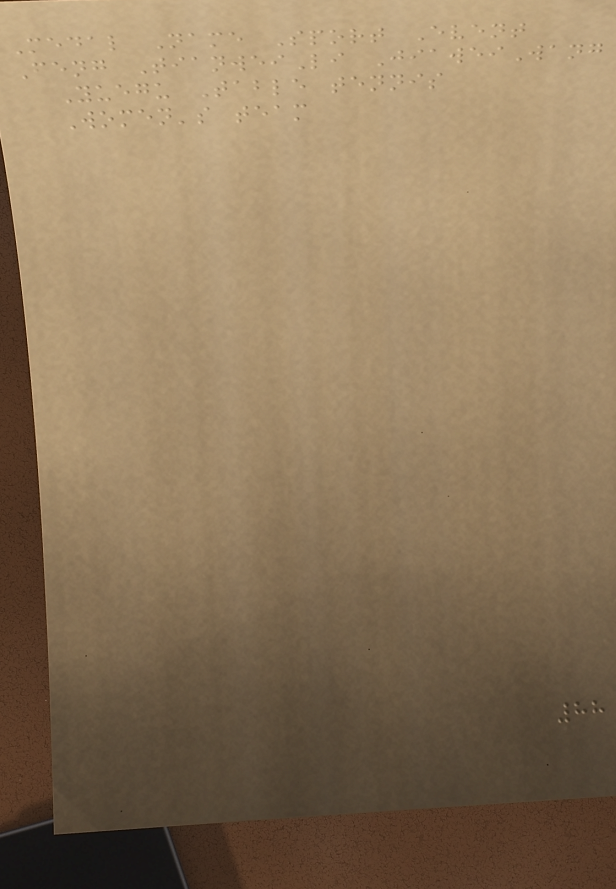Medal Name Sport Event
Feng TianweiLi JiaweiWang
Yuegu Table tennis
Women's team
88
